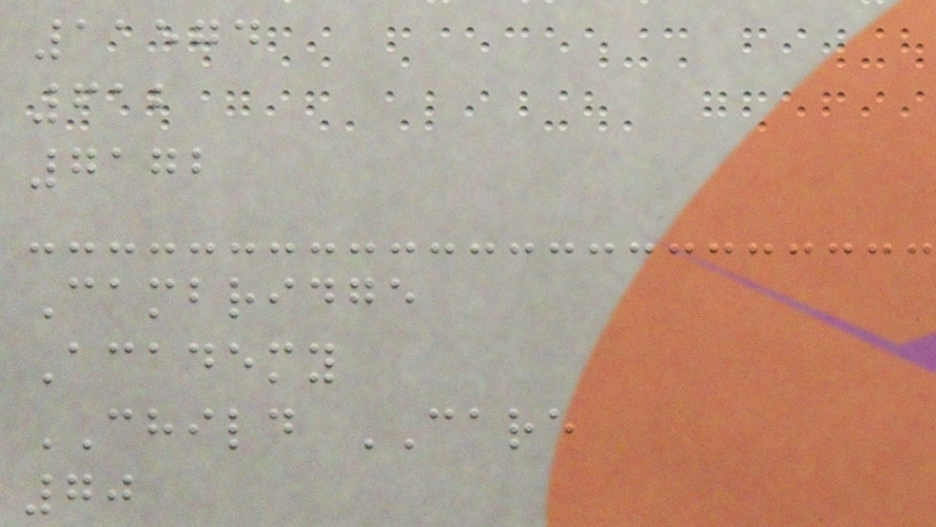11574
612
7172
Cambridge
Academy
CHILD CARE
70
